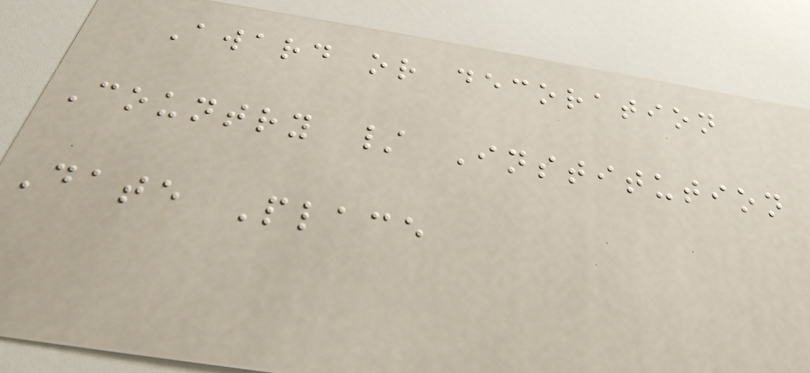Award or decoration
Country / Institution
Date Place
